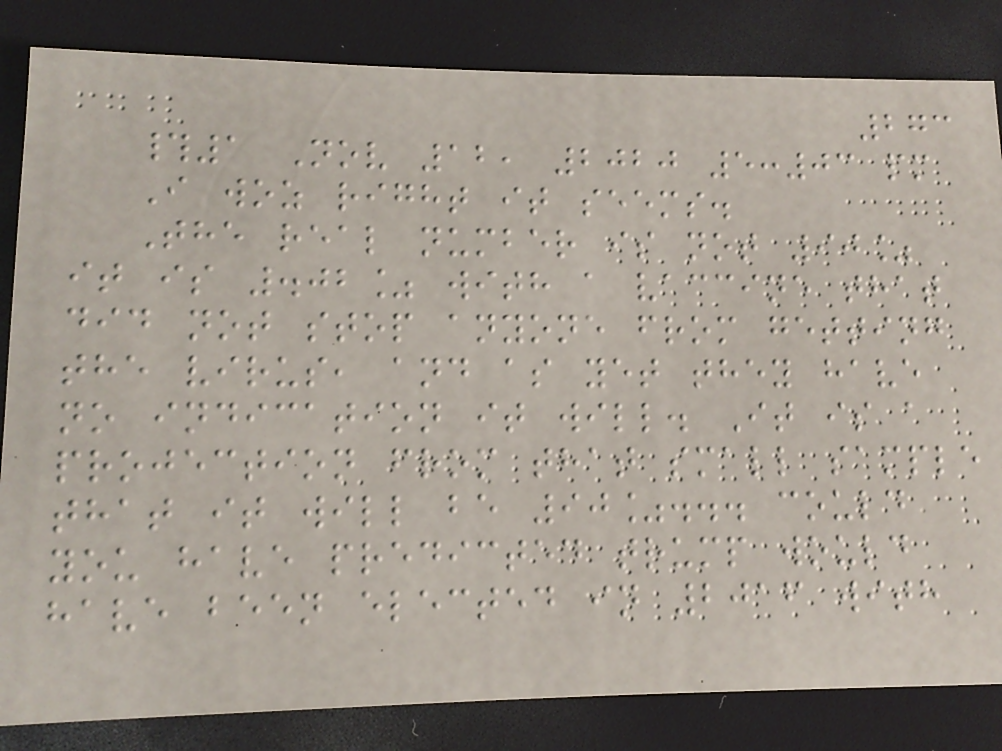273
#1 Nov 12, 2020 5:03 pm
I woz right it seems.
The real number is not 90%
it is .02% with a vaccine that
did not stop anyone from getting
the virus, and as yet they have
no indication it will. It is a
projection from that small sample
that it will be 90%... could
you have predicted trump would
have been elected in 2016 with
